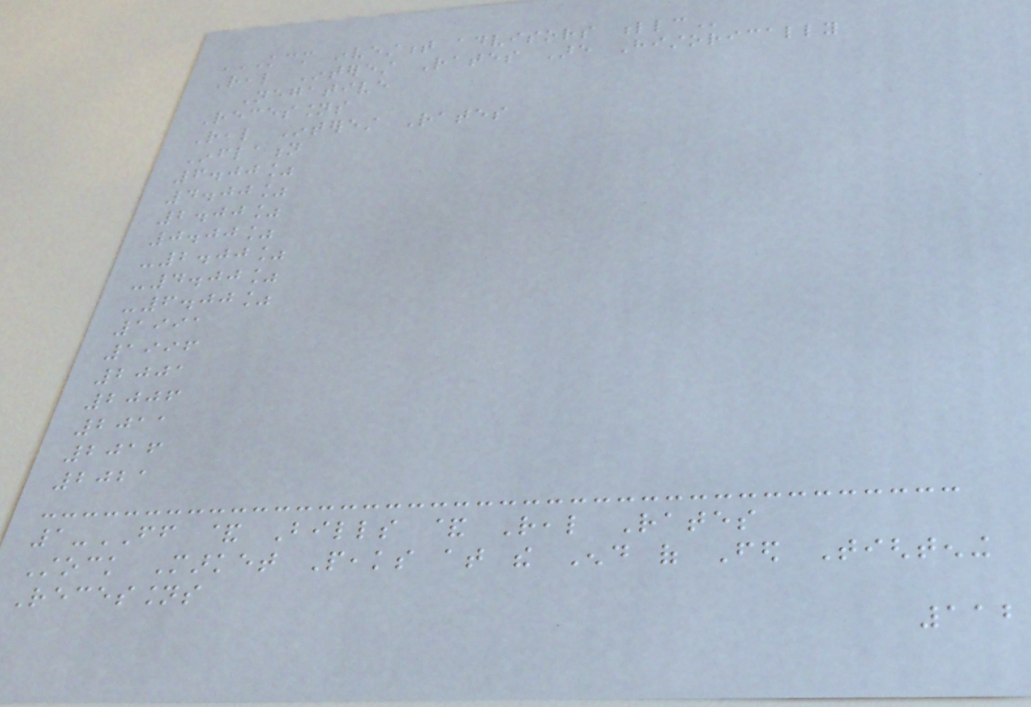KCM INVESTMENT ADVISORS LLC
Real Interest Rates Are Historically
Negative
Recessions
Real Interest Rates
Inflation
6.00%
4.00%
2.00%
0.00%
-2.00%
-4.00%
-6.00%
1991
1996
2001
2006
2011
2016
2021
1-FF & Bills & Real Rates
Stock Market Peaks at the End of Fed Tightening
Recessions
112
